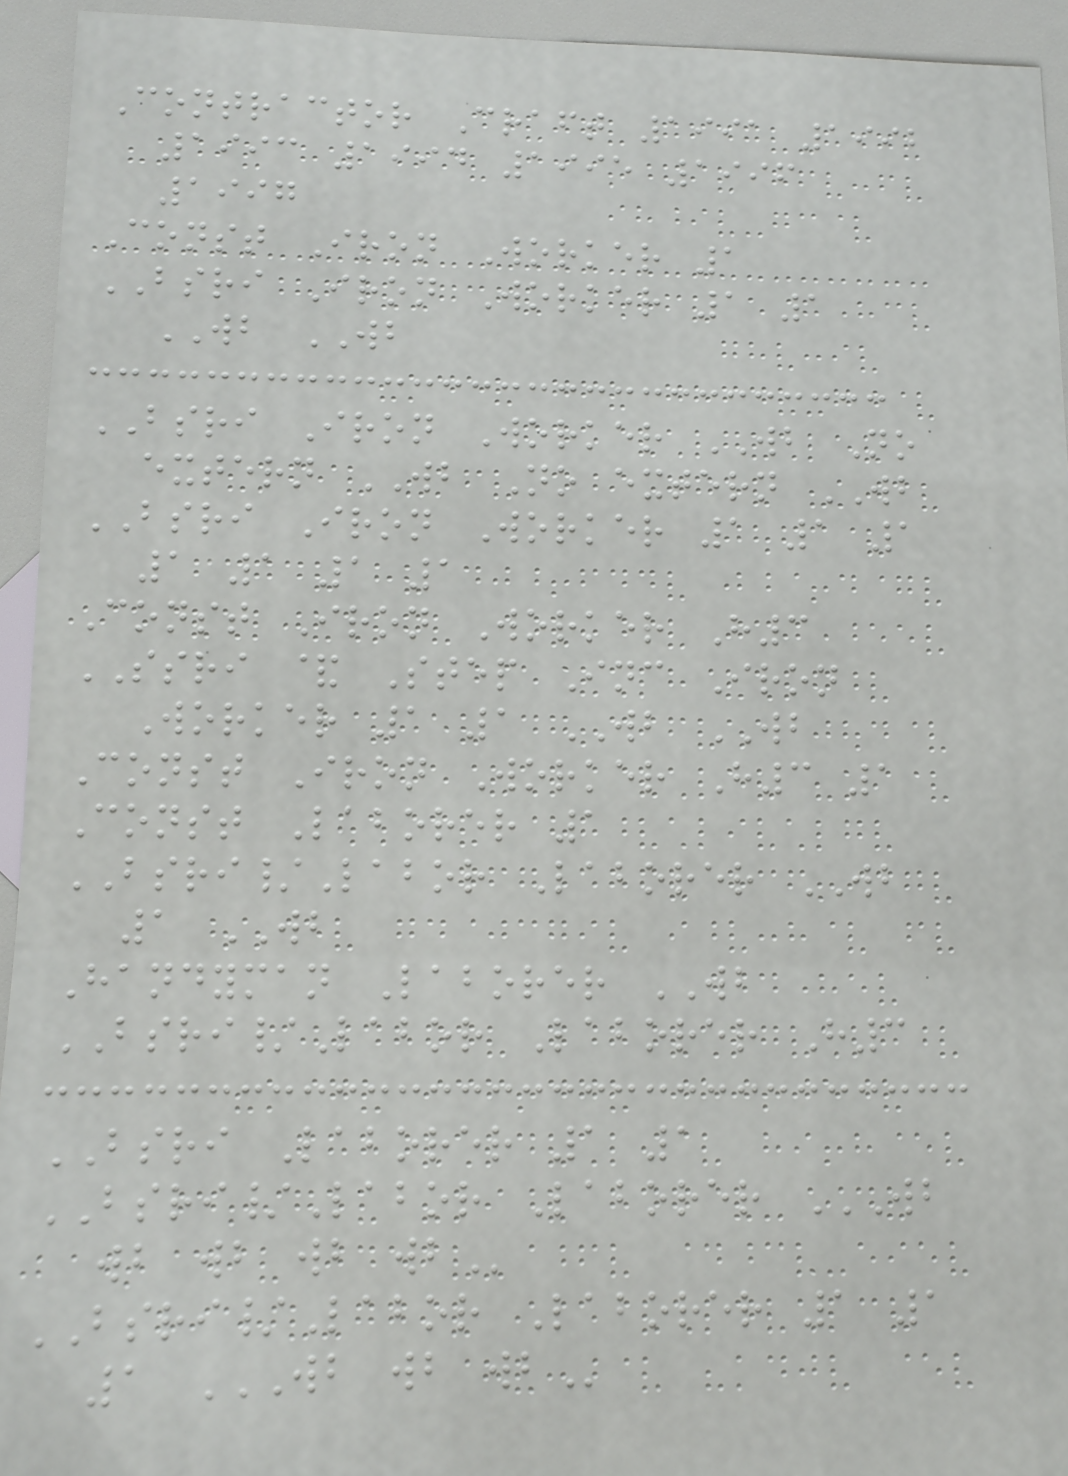Contractor Craft 1991 1992
1993 1994 1995 1996
1997
Const Iron Worker 1
BSRI Iron Worker 1 1
WB WB
BSRI Iron Worker WB No
extern WB No extern WB
BSRI Iron Worker 1 1 1
1 1 1 1
Const Iron Worker H3
SSRI & Step Inc Iron
Worker 1 1 WB WB
Const Iron Worker H3 1
Const Laborer 1
BSRI/Labor Laborer WB
1 WB
Handyman Laborer WB
BSRI/Labor Laborer H3
BSRI Laborer 1 1
BSRI/Labor Laborer WB
WB WB WB WB
BSRI/Labor Laborer 1 1
1 WB WB WB
